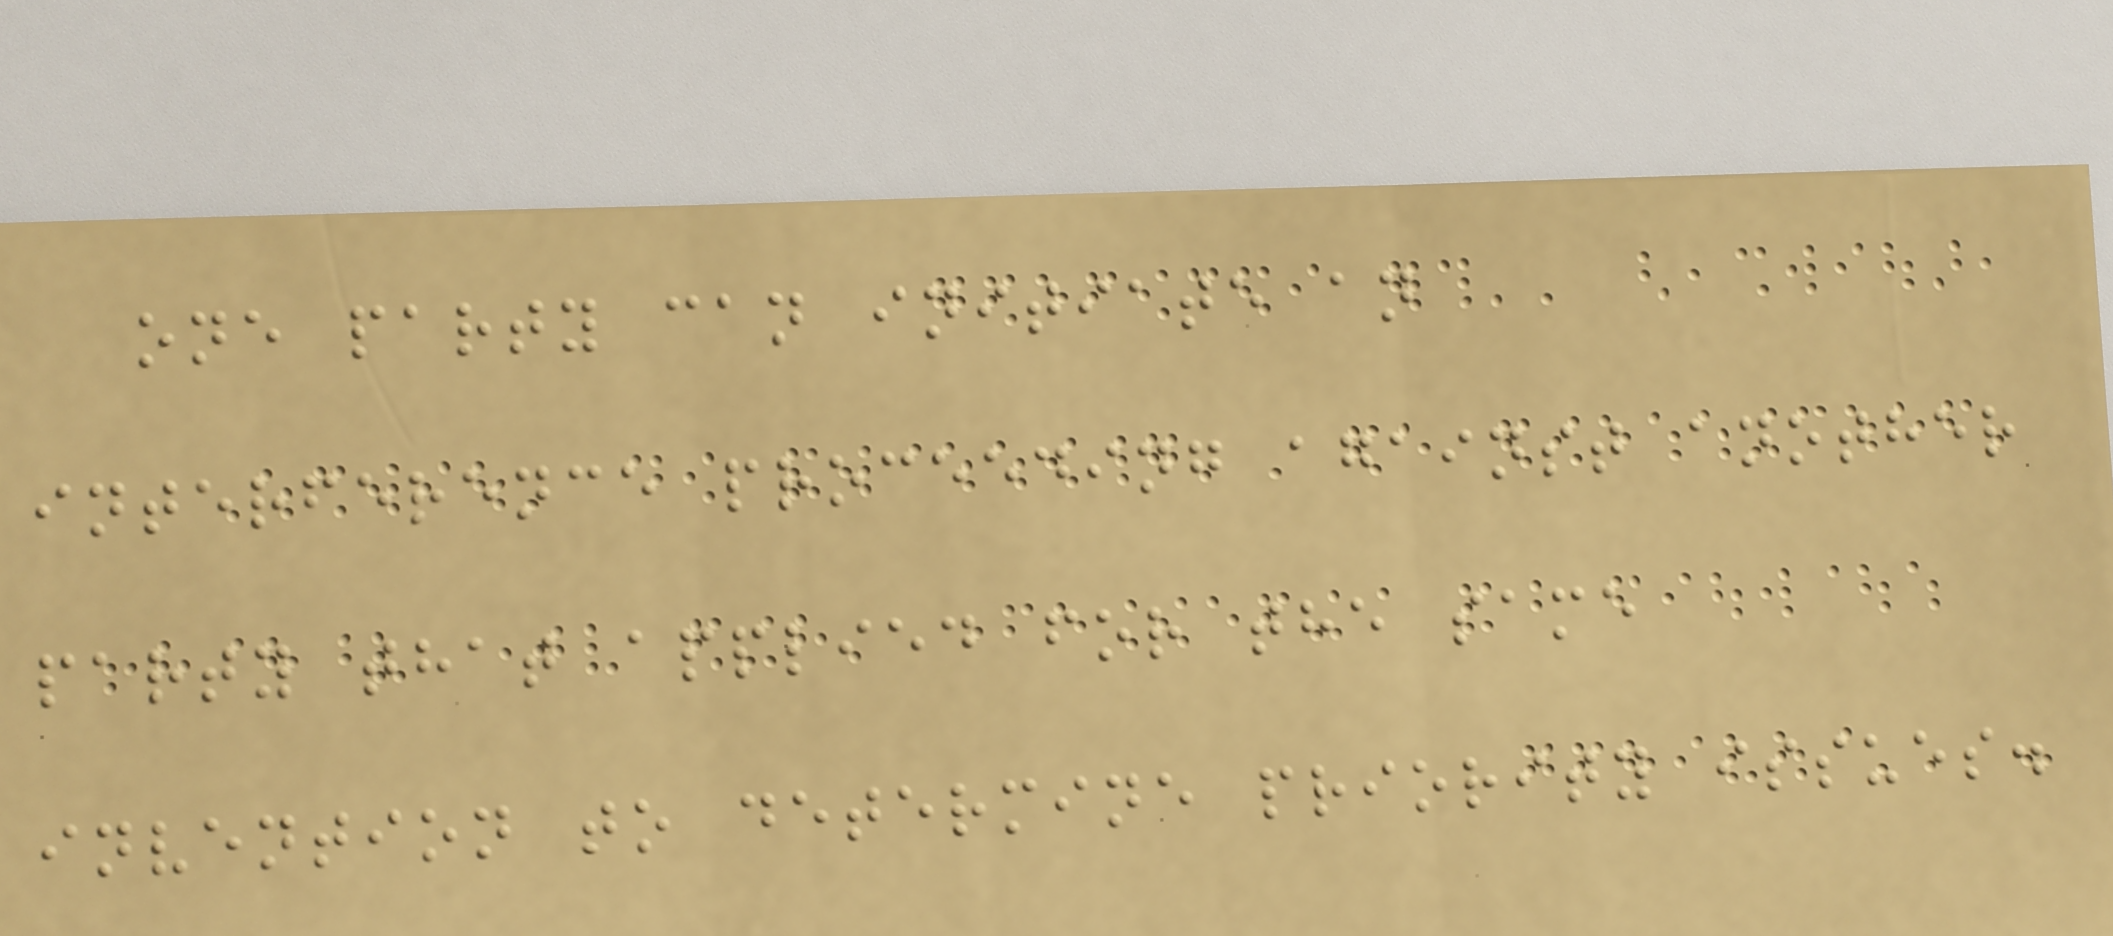one party can initiate an
interference proceeding against another
party that applied for the same
invention to determine priority issues.
